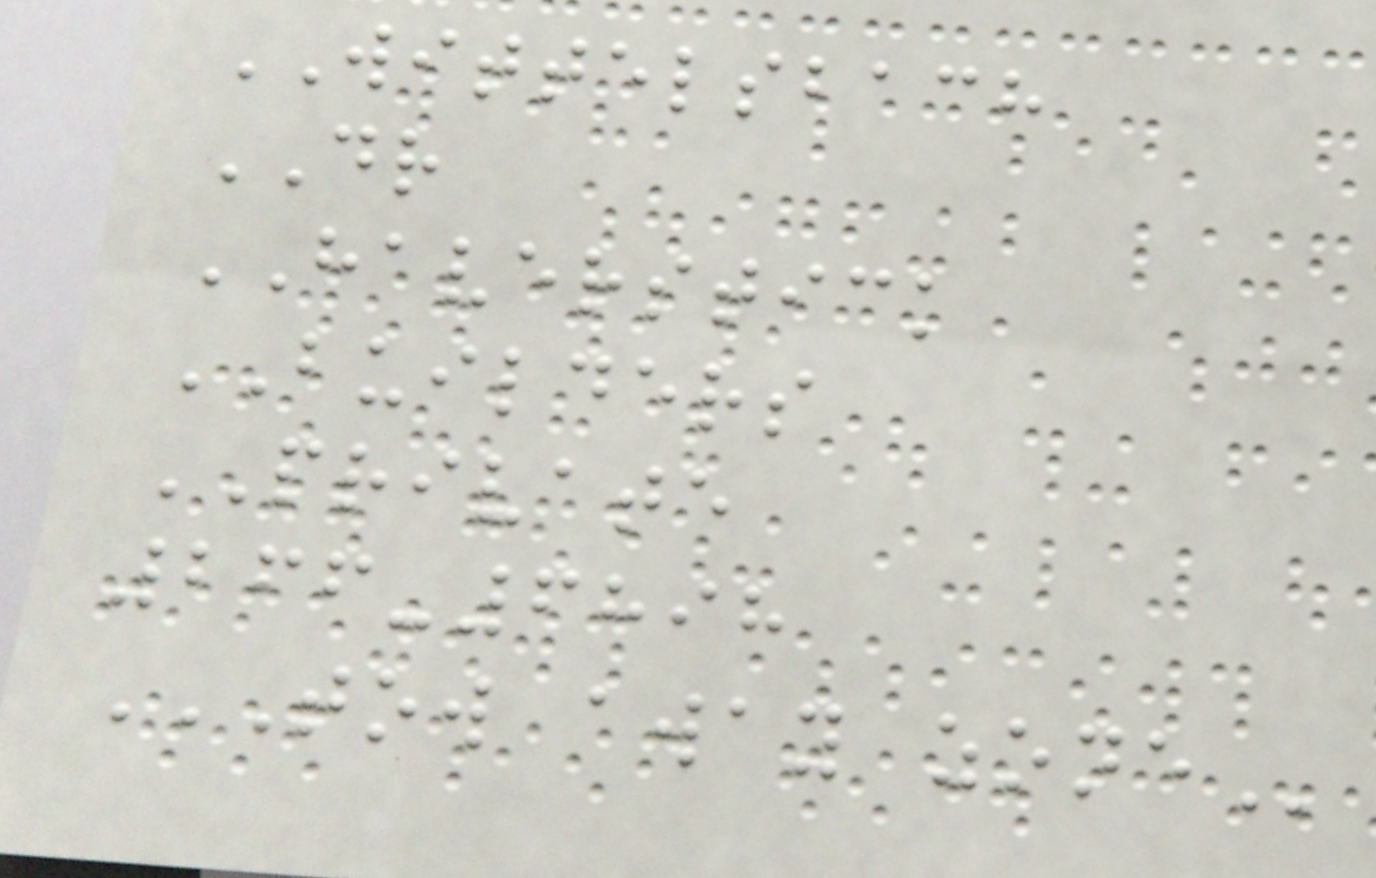WITTELSBACH
DR
HAVERSTICK
BUILDERS
PRIVATE
266-6898
TOW AWAY ZONE
